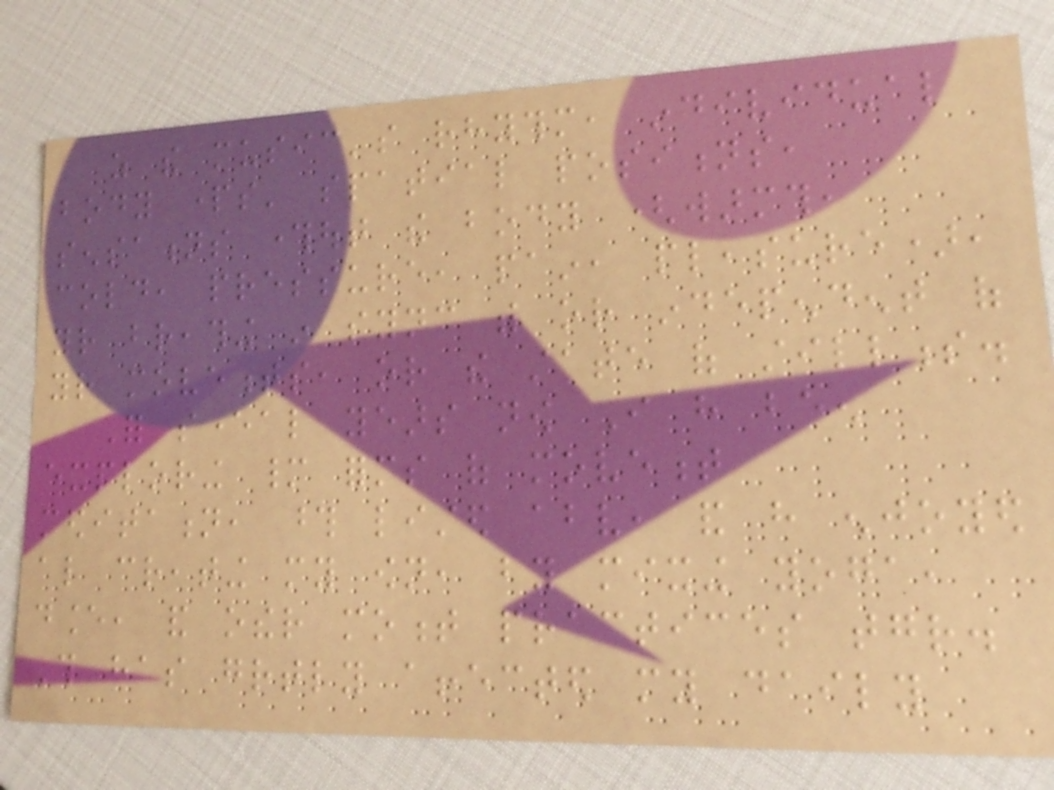as the music's rhythm, individual
body parts' spatial positions,
sensations throughout the body (warmth,
cold, pressure, pain, pleasure),
your breathing in sync with or independent of
your movements, or the state of stillness.
For several years now I have been
exploring many forms of movement
meditation, those listed above, and have enjoyed
also creating my own, by mixing yoga,
dance, and other moment practices together.
This has greatly affected my daily
